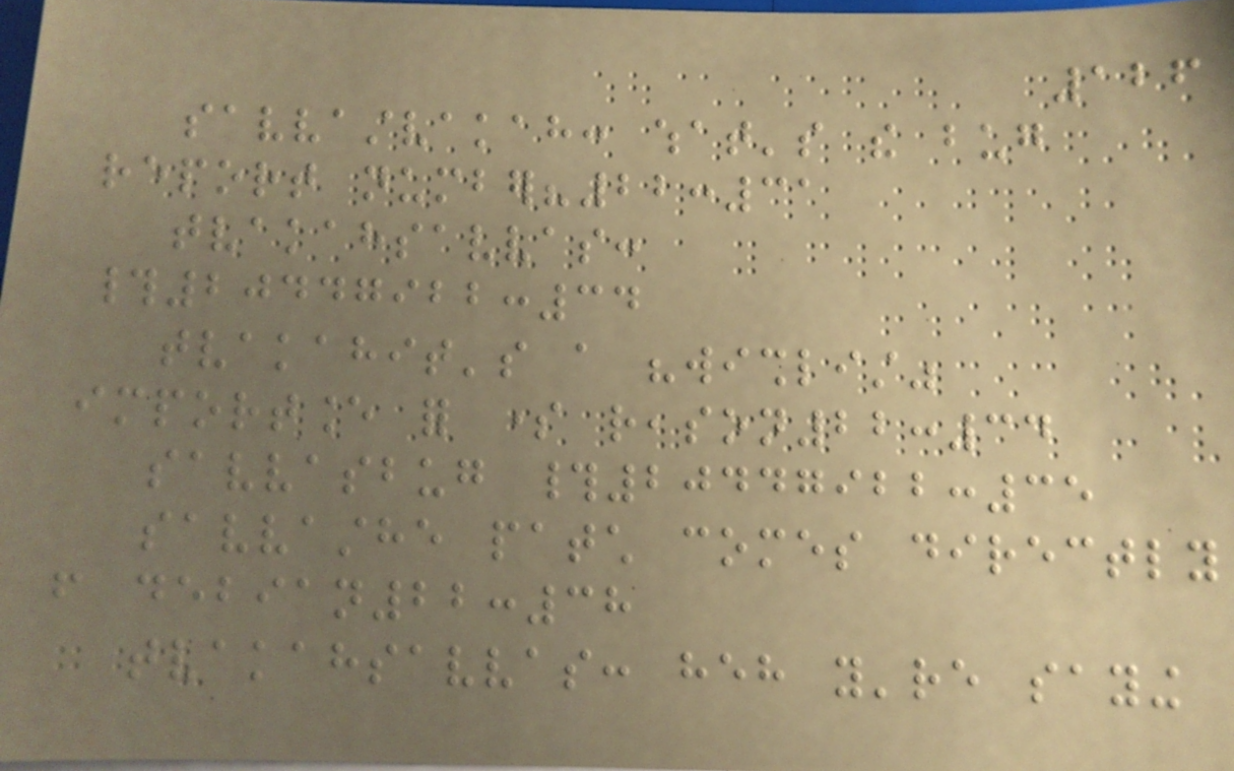126
savvastvakah: what's the bug
report number?22:31
tvakahsavvas:
#20447922:34
tvakahit's a "wishlist"
importance for some reason22:34
savvasbug #20447922:35
savvasthe patch comes directly
from debian22:38
tvakahsavvas: heh you're saying
